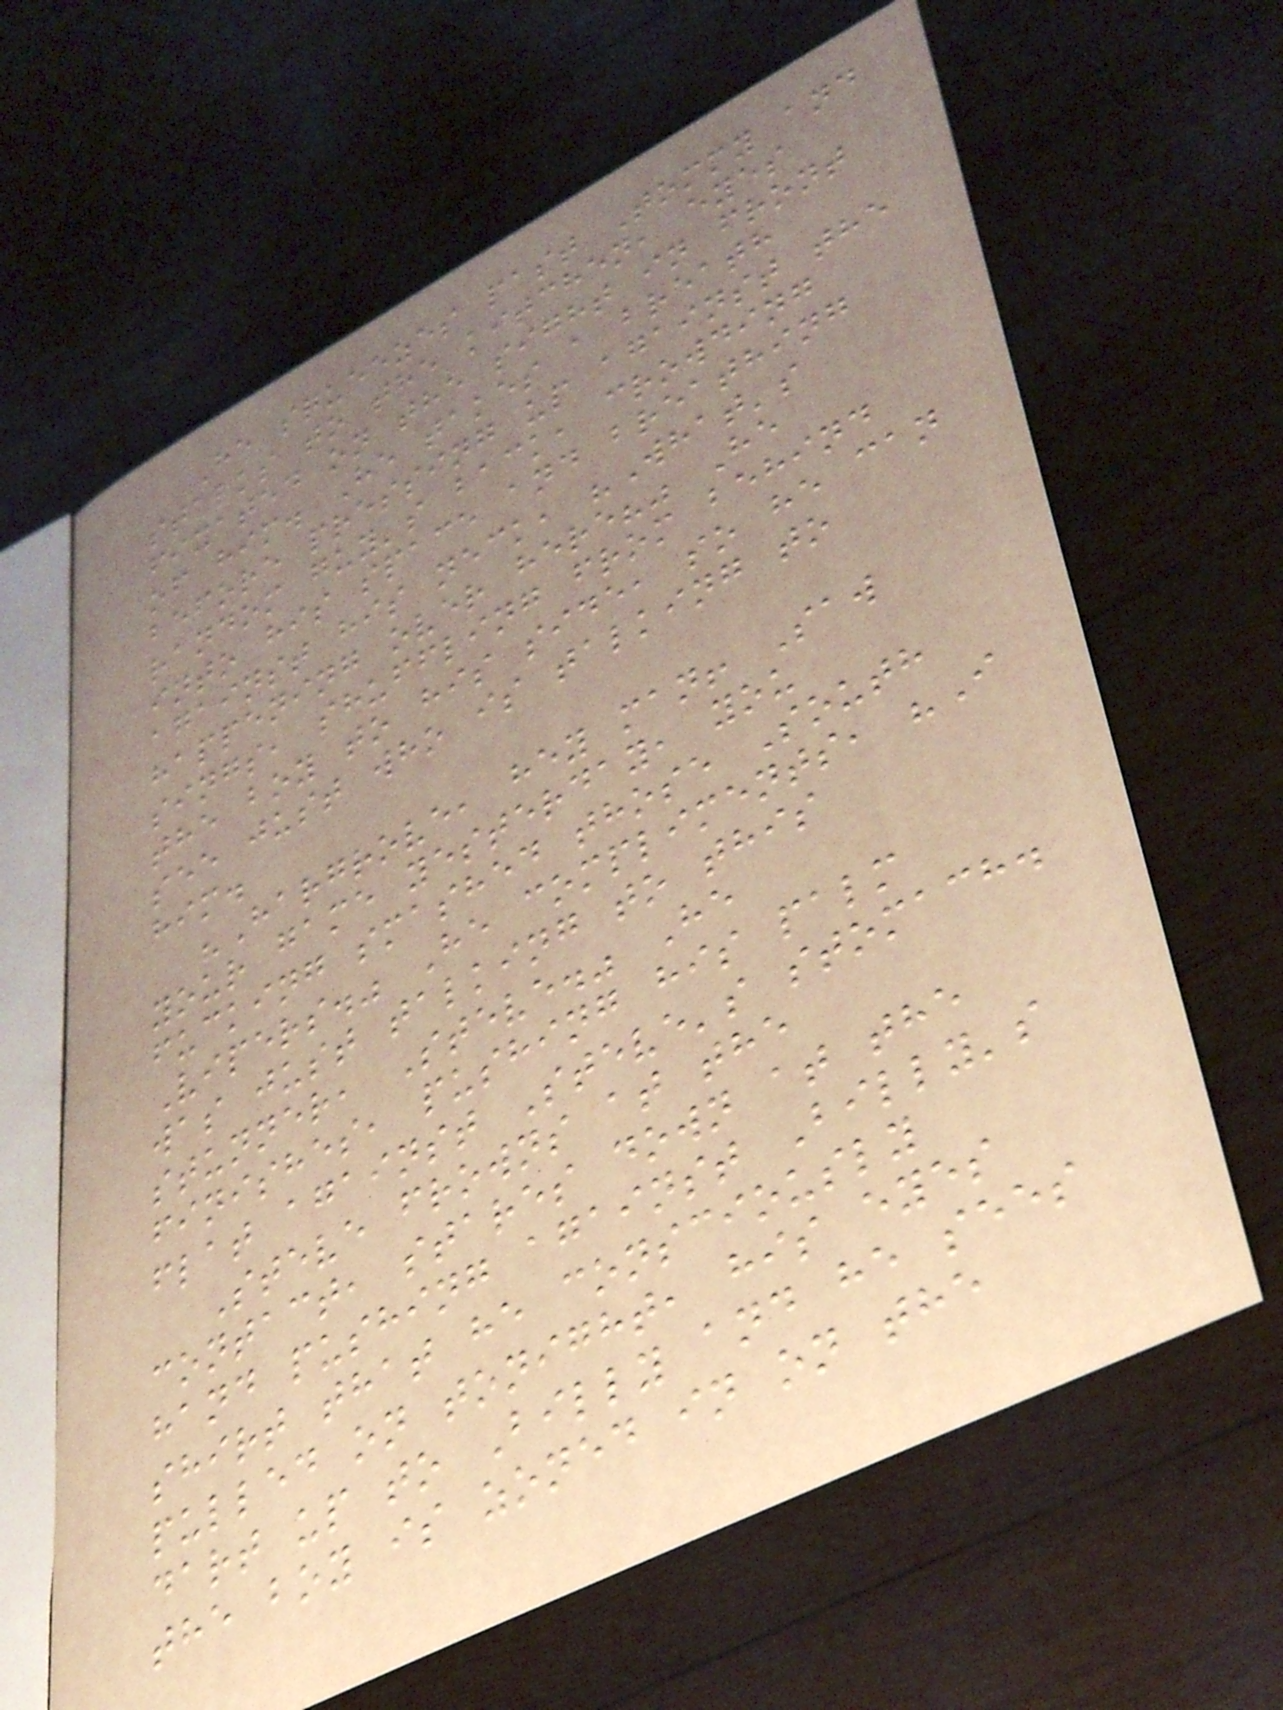He squeezes past Tommy and
stalks to the kitchen, eyes
fixated on the sight in front
of him. He takes a breath
before pressing up against the
random guy's back, crowding
into his space and breathing
against his neck, "What's
happening over here?" He
sings, shuffling from behind
the boy to his side, so he can
see just who is talking to
him.
"Hargrove, hey man! Saw
your game yesterday, you
fucking smashed those South
Vipers." He compliments, "I
was just talking to this
stunner, Steve." He
finishes, pushing his palm
flat against Steve's stomach.
Steve frowns at the
contact, stares down at the
hand pushing against Billy's
shirt that he consciously
pulled on tonight, his eyes
dart up to Billy and he sees
the boy is zoned in on the
